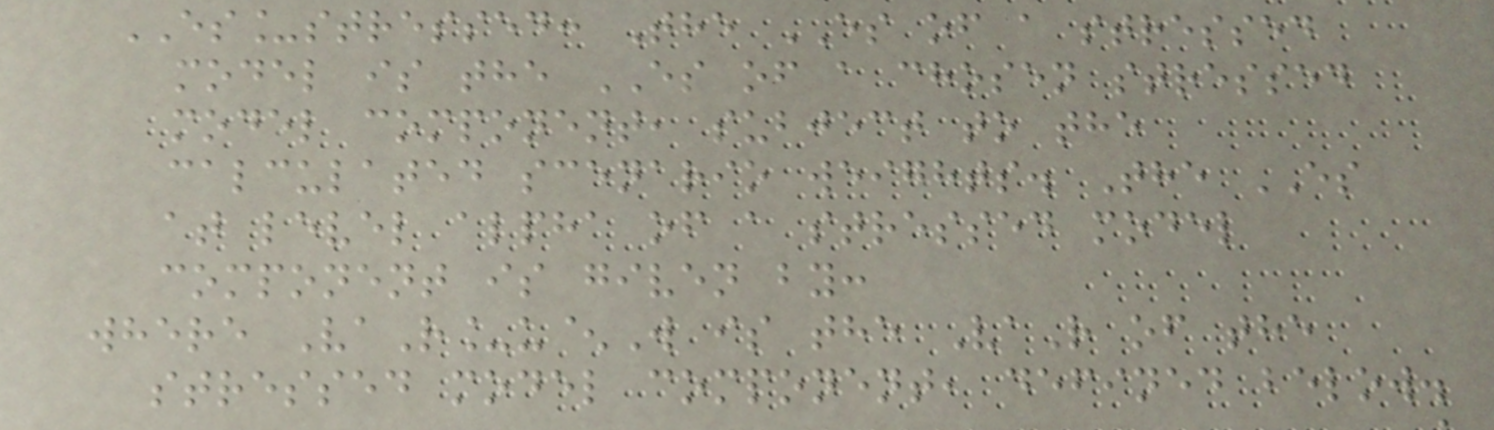ES_stressed: The ES of a stressed
model is the ES of a chosen stressed
model component, subject to the
calculated scenario weights. The ES
at level alpha of a stressed model
component is given by:
where VaR_u^W is the VaR of the
stressed model component, defined below.
